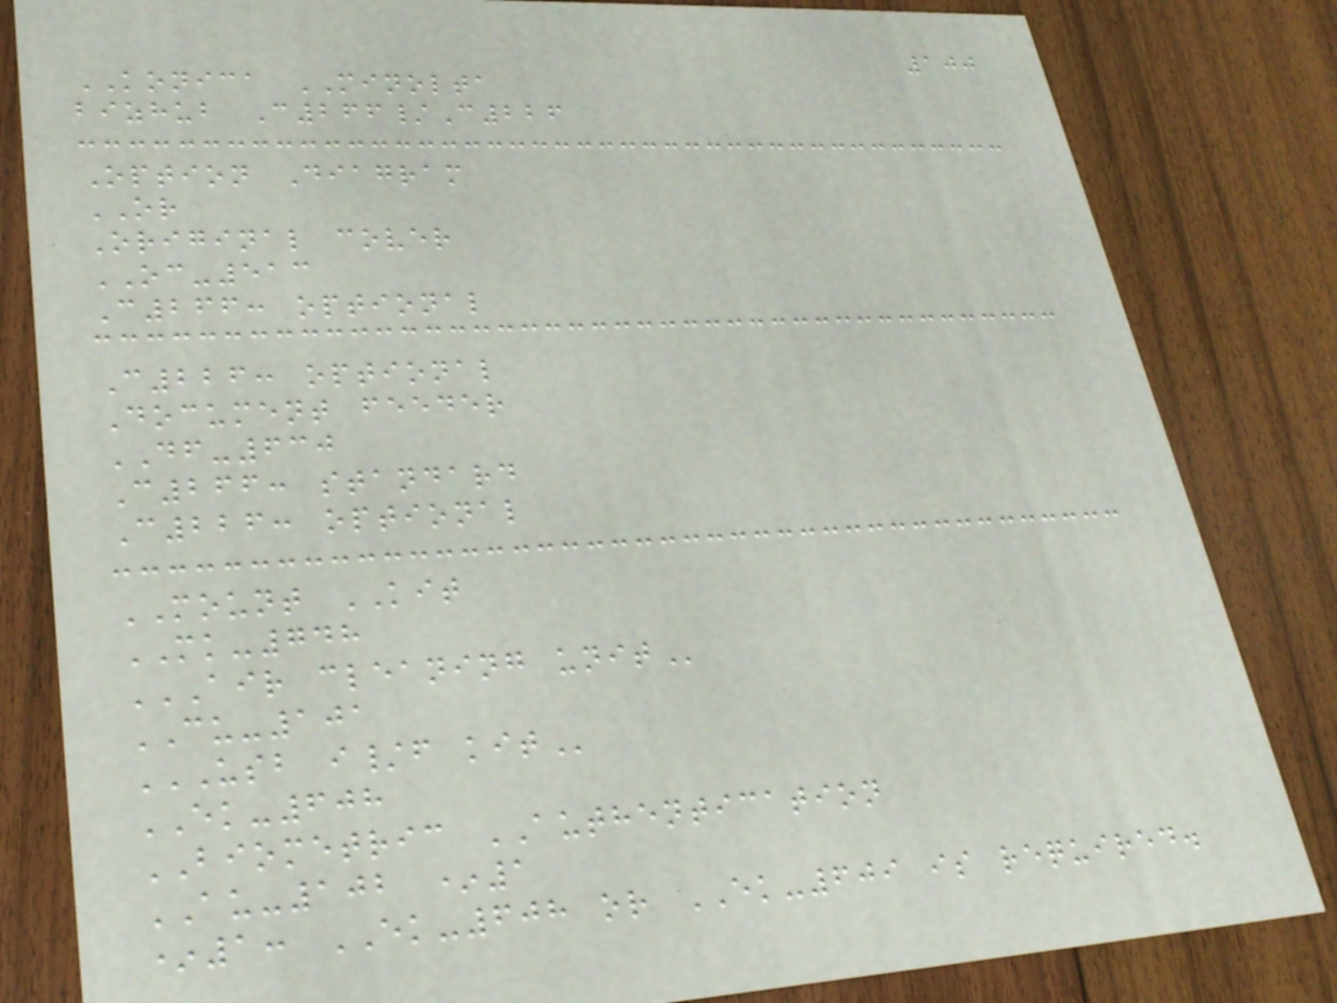100
KONICA MINOLTA
bizhub C266/C226
Option Diagram
OR
Original cover
OC-513
C266: optional
C226: optional
Document feeder
DF-630
C266: standard
C226: optional
MOUNT KIT
MK-748
AIR CLEANING UNIT
CU-101
USB I/F KIT
EK-608
BIOMETRIC AUTHENTICATION
AU-102 *1
*1: EK-608 or EK-609 is required.
